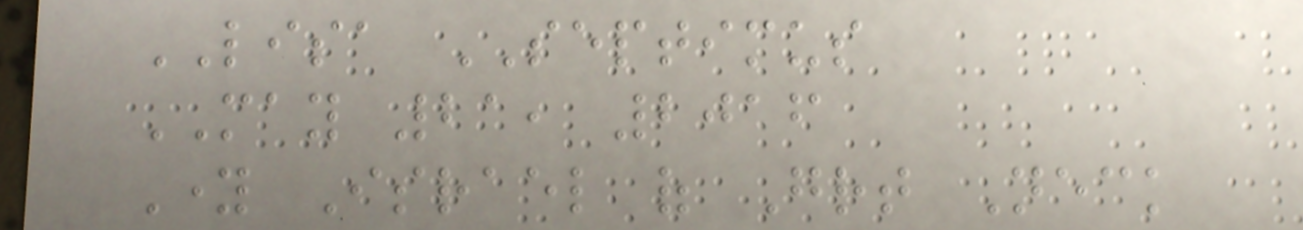LISA SEPTIMUS
MAY 21, 2016
Young Israel of Great Neck
